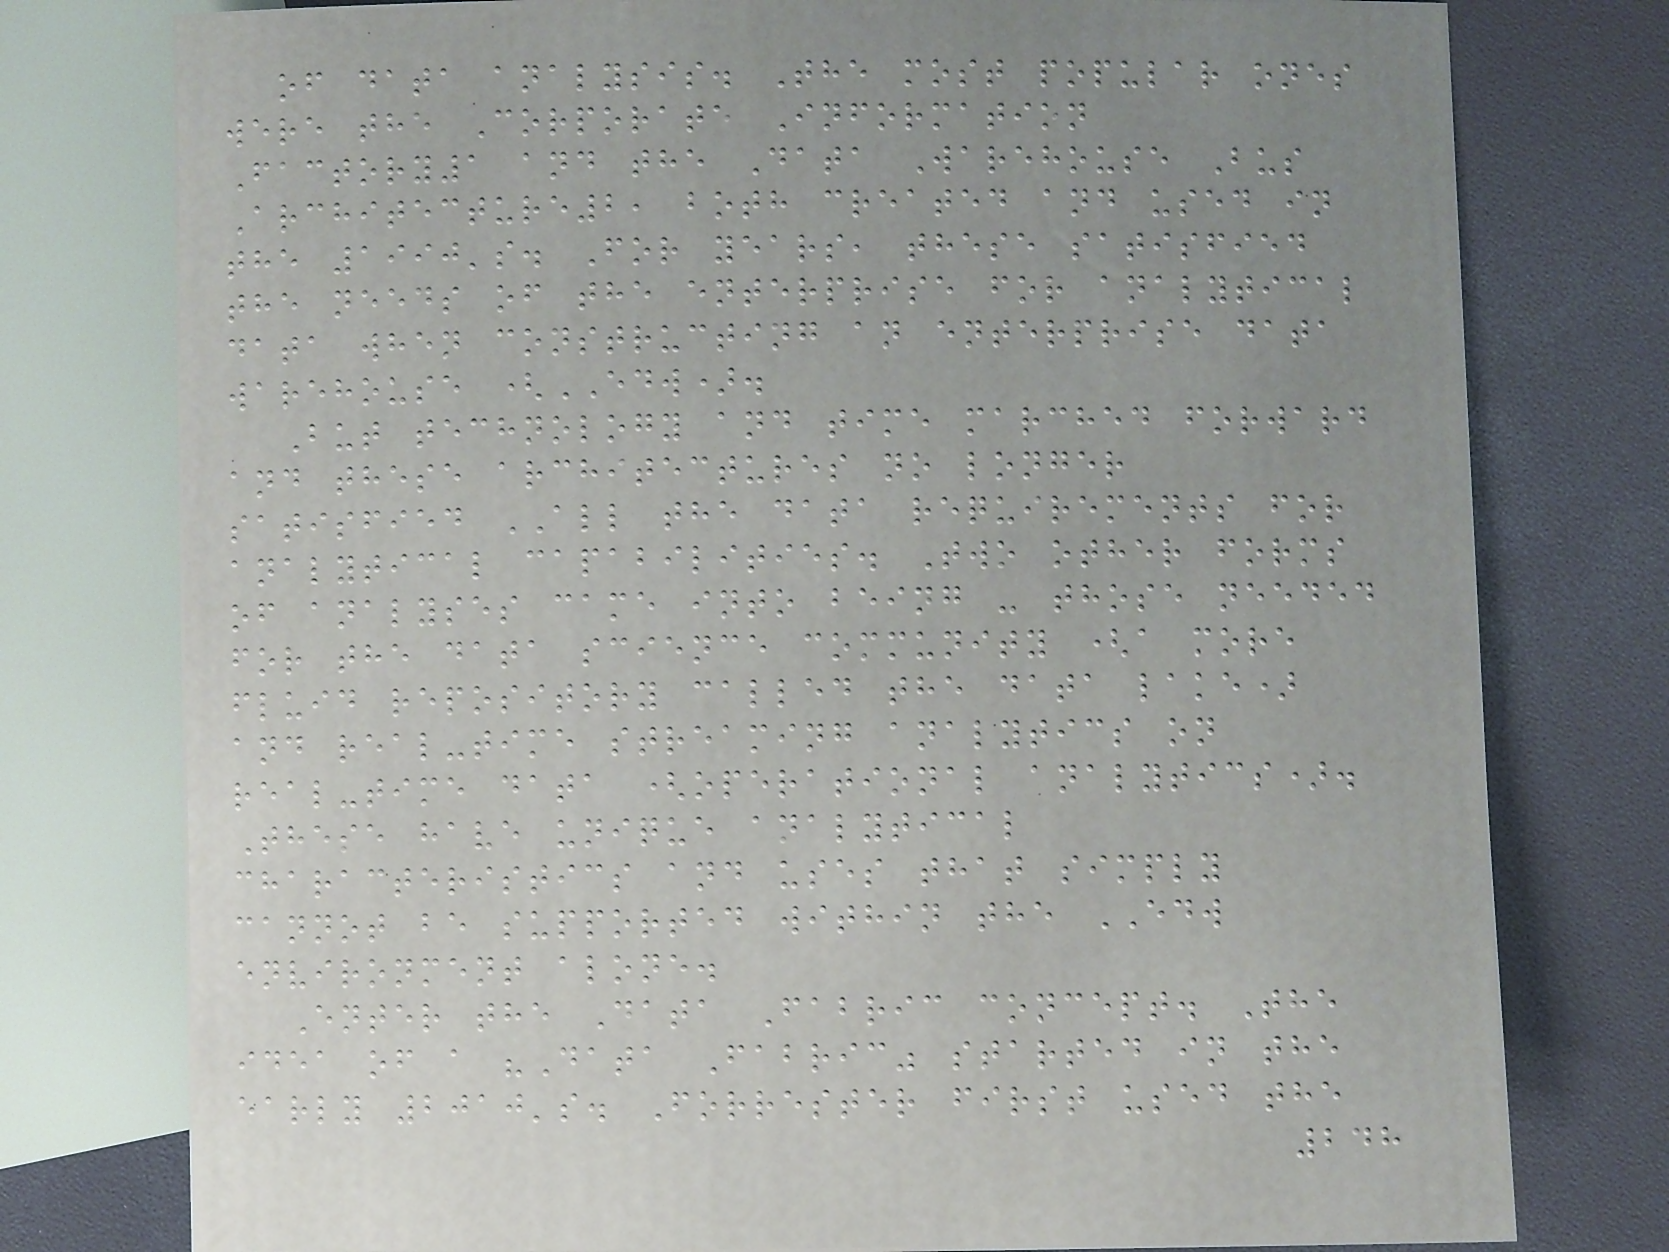of data analysis. The most popular ones
were the Corporate Information
Factory1 and the Data Warehouse Bus
Architecture2, both created and used in
the 1990's. For years, these satisfied
the needs of the enterprise for analytical
data when constructing an enterprise data
warehouse (EDW).
But technology and time marched forward
and these architectures no longer
satisfied ALL the data requirements for
analytical capabilities. Two other forms
of analyses came into being - those needed
for the data science community (a more
fluid repository called the data lake)
and real-time streaming analytics on
real-time data (operational analytics).
These have unique analytical
characteristics and uses that simply
cannot be supported within the EDW
environment alone.
Enter the Data Fabric concept. The
idea of a "Data Fabric" started in the
early 2010's. Forrester first used the
248
